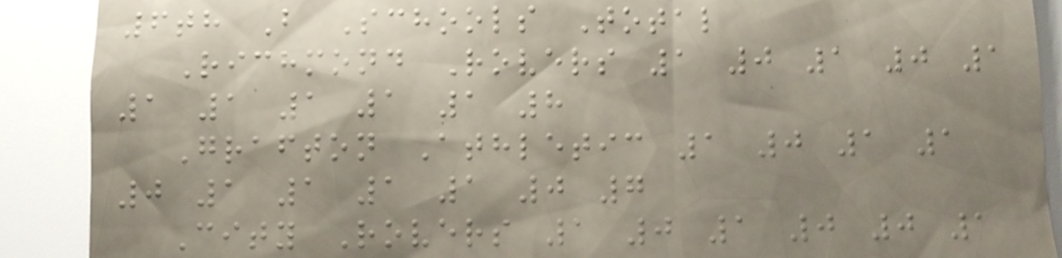6th B Schools Total
Richmond Rovers 1 0 1 0 1
1 1 1 1 1 8
Grafton Athletic 1 0 1 1
0 1 1 1 1 0 7
City Rovers 1 0 1 0 0 1
